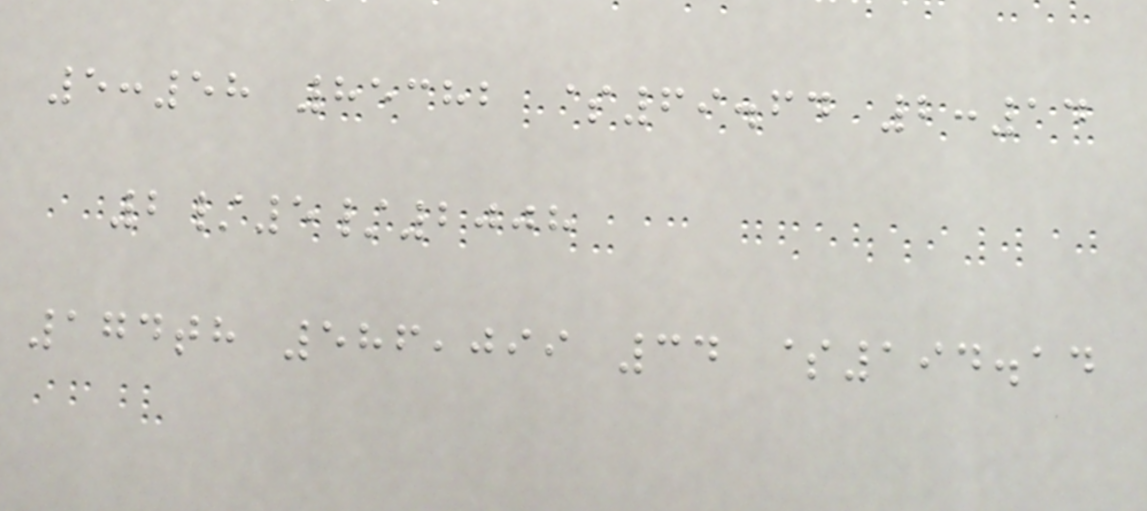5:58 85382 $69.64 2:14
2/5/2008
174th 586,099 34 $194.14
